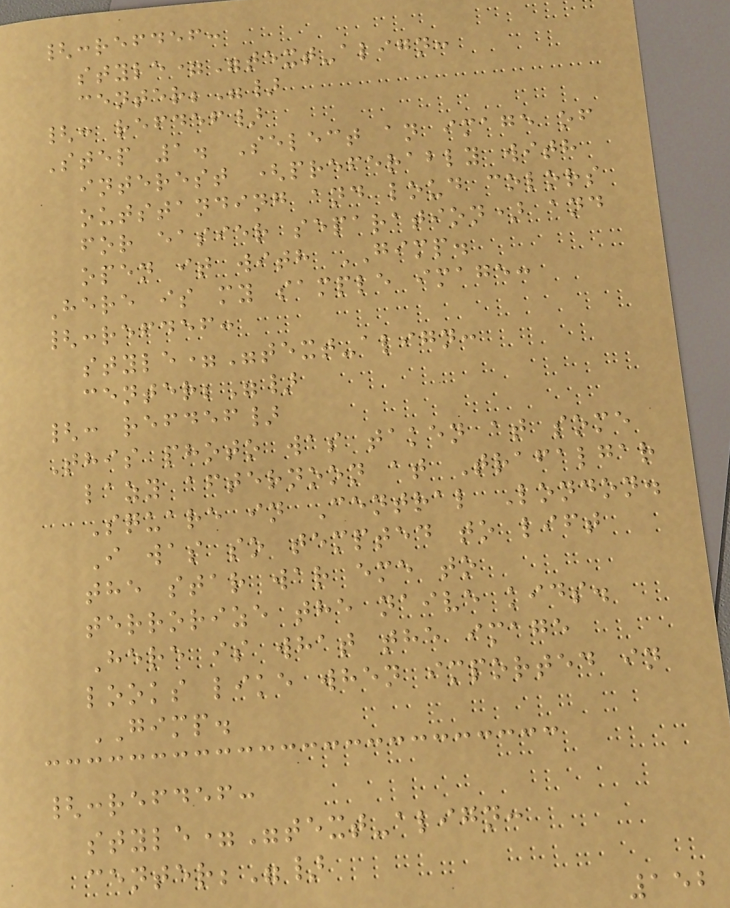{:refdef:
style="text-align:
center;"}
{: refdef}
Step 1. Select an image of
interest (preferably with
outstanding and loud colors
for easier separation) and
open it with GIMP.
Here is my sample image:
{:refdef:
style="text-align:
center;"}
{: refdef}
This photo was taken at some
lazy afternoon at Trafalgar
Square in Central London.
I was so tempted to lift
the star war eme to
terrorize the naive kids.
Here is what the image
looks like when imported in
GIMP.
{:refdef:
style="text-align:
center;"}
152
